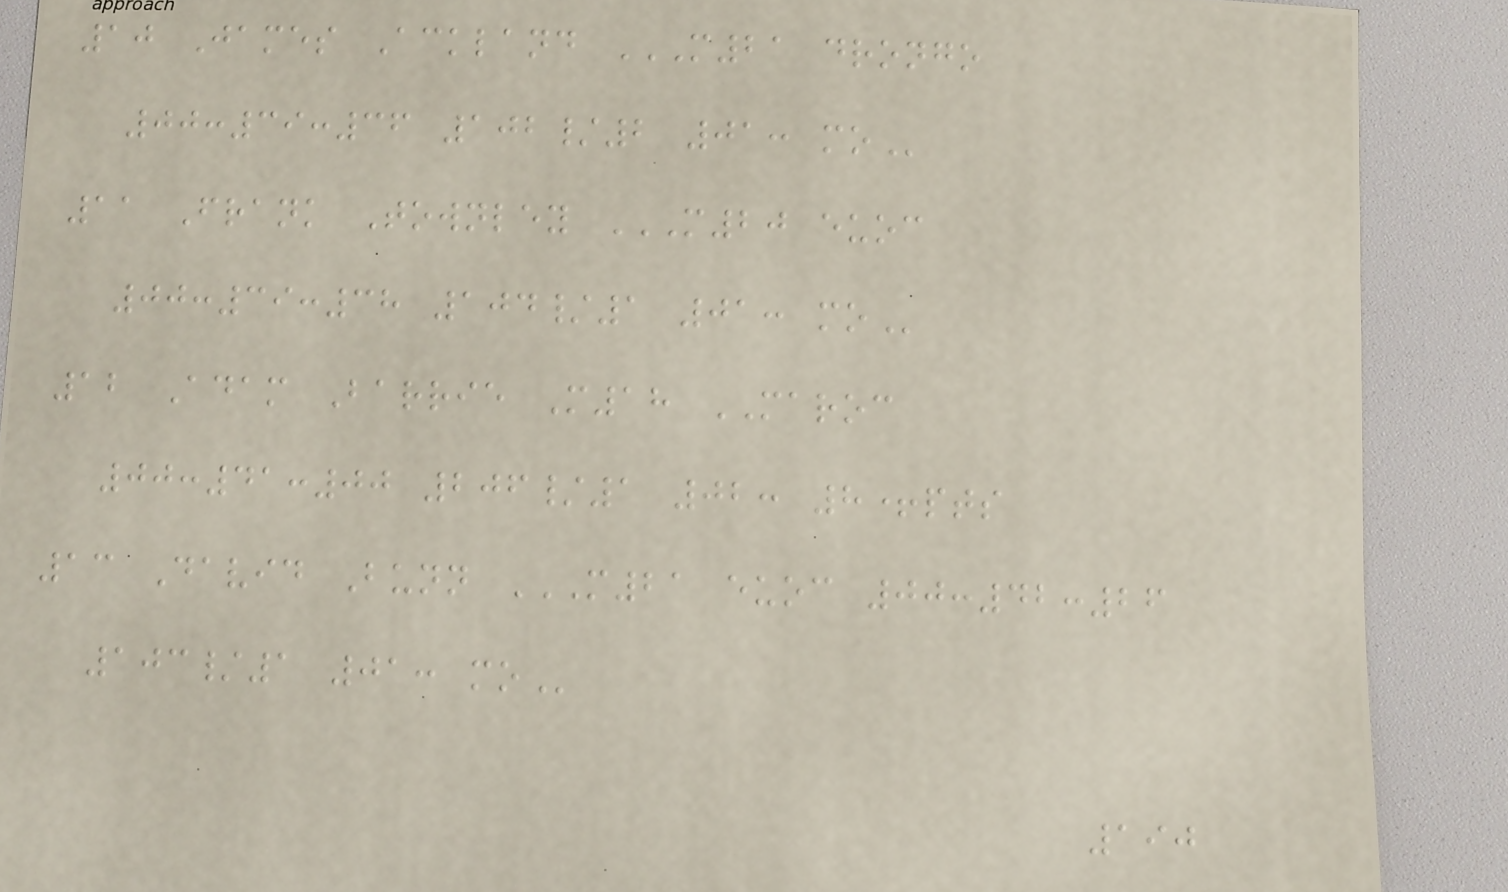10 James Ackland M21 DRONGO
00:39:36 102/2 01: MO
11 Frank Townley M20 EUOC
00:39:38 104/1 01: MO
12 Adam Barrie M18 MAROC
00:41:00 206/1 02: 8+pts
13 David Bunn M21 EUOC 00:42:26
103/1 01: MO
190
